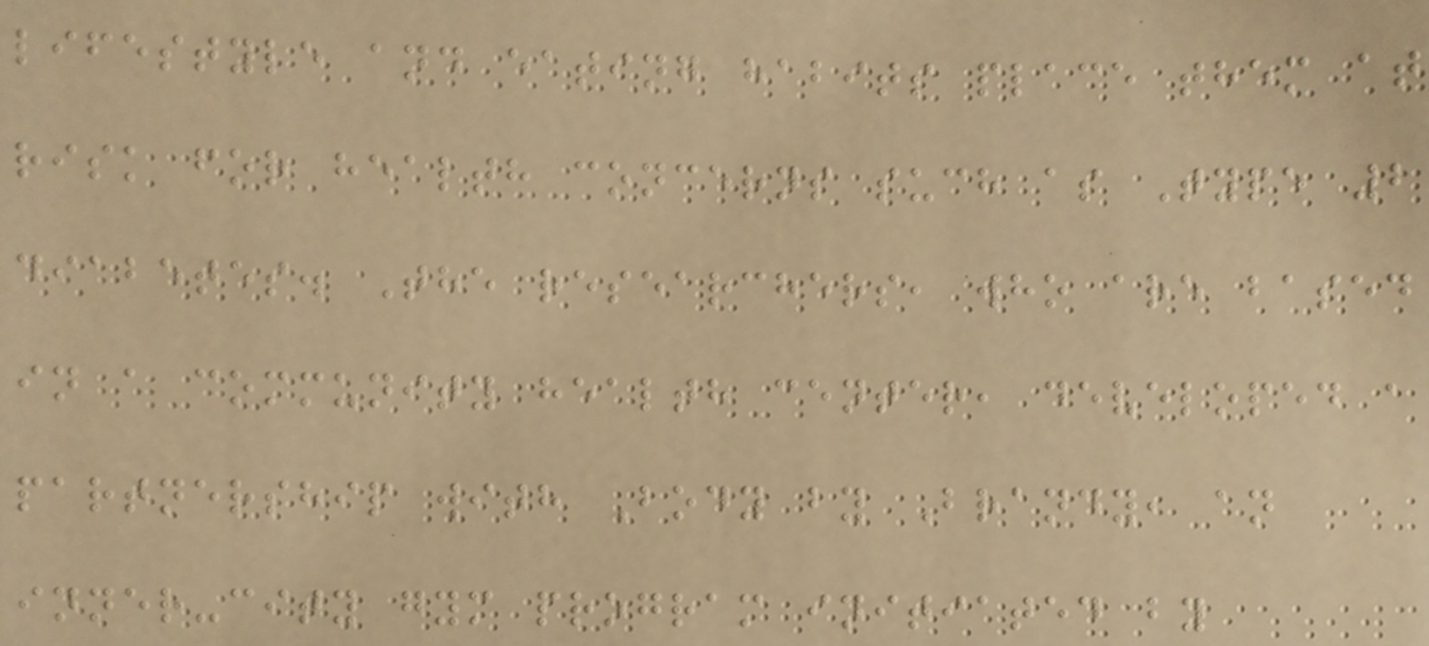lifestyle and eating habits place them at
risk for health concerns such as Type 2
diabetes. The researchers, who are based
in a community health center, developed a
partnership with Body by Brandy, an
inner-city gym program initiated by
